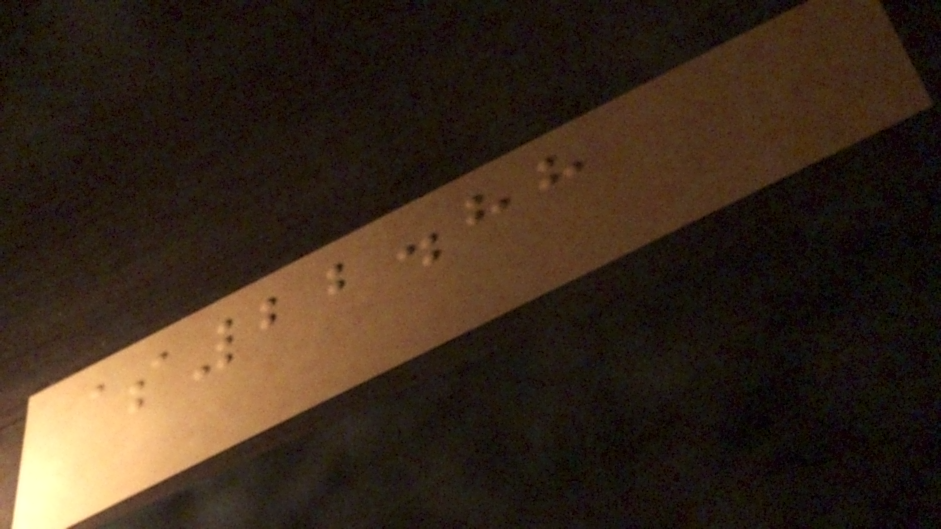$22.88
